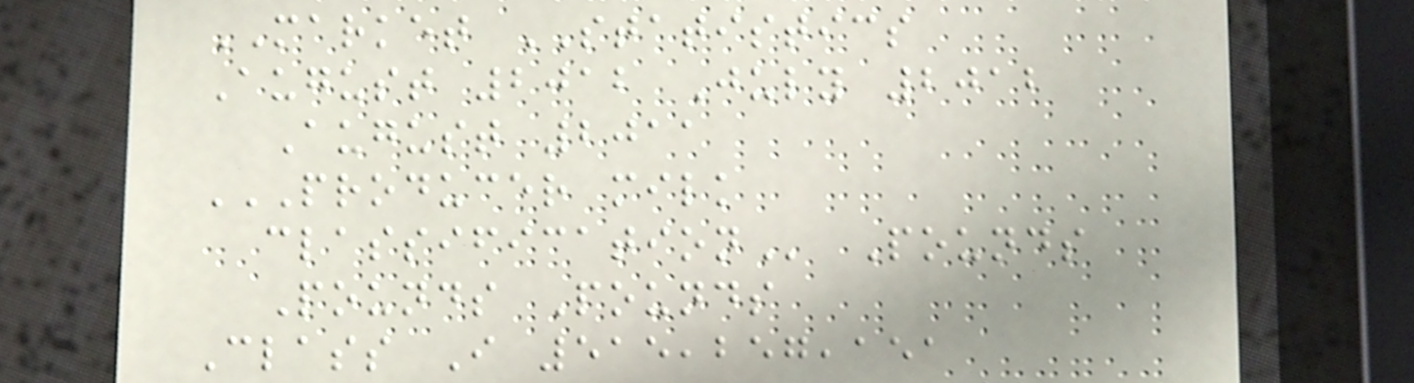MARKET STATISTICS
August 2012 July 2012
August 2011
PRODUCER MILK
CLASSIFICATION Pounds
Pounds Pounds
Class I 515,257,151
